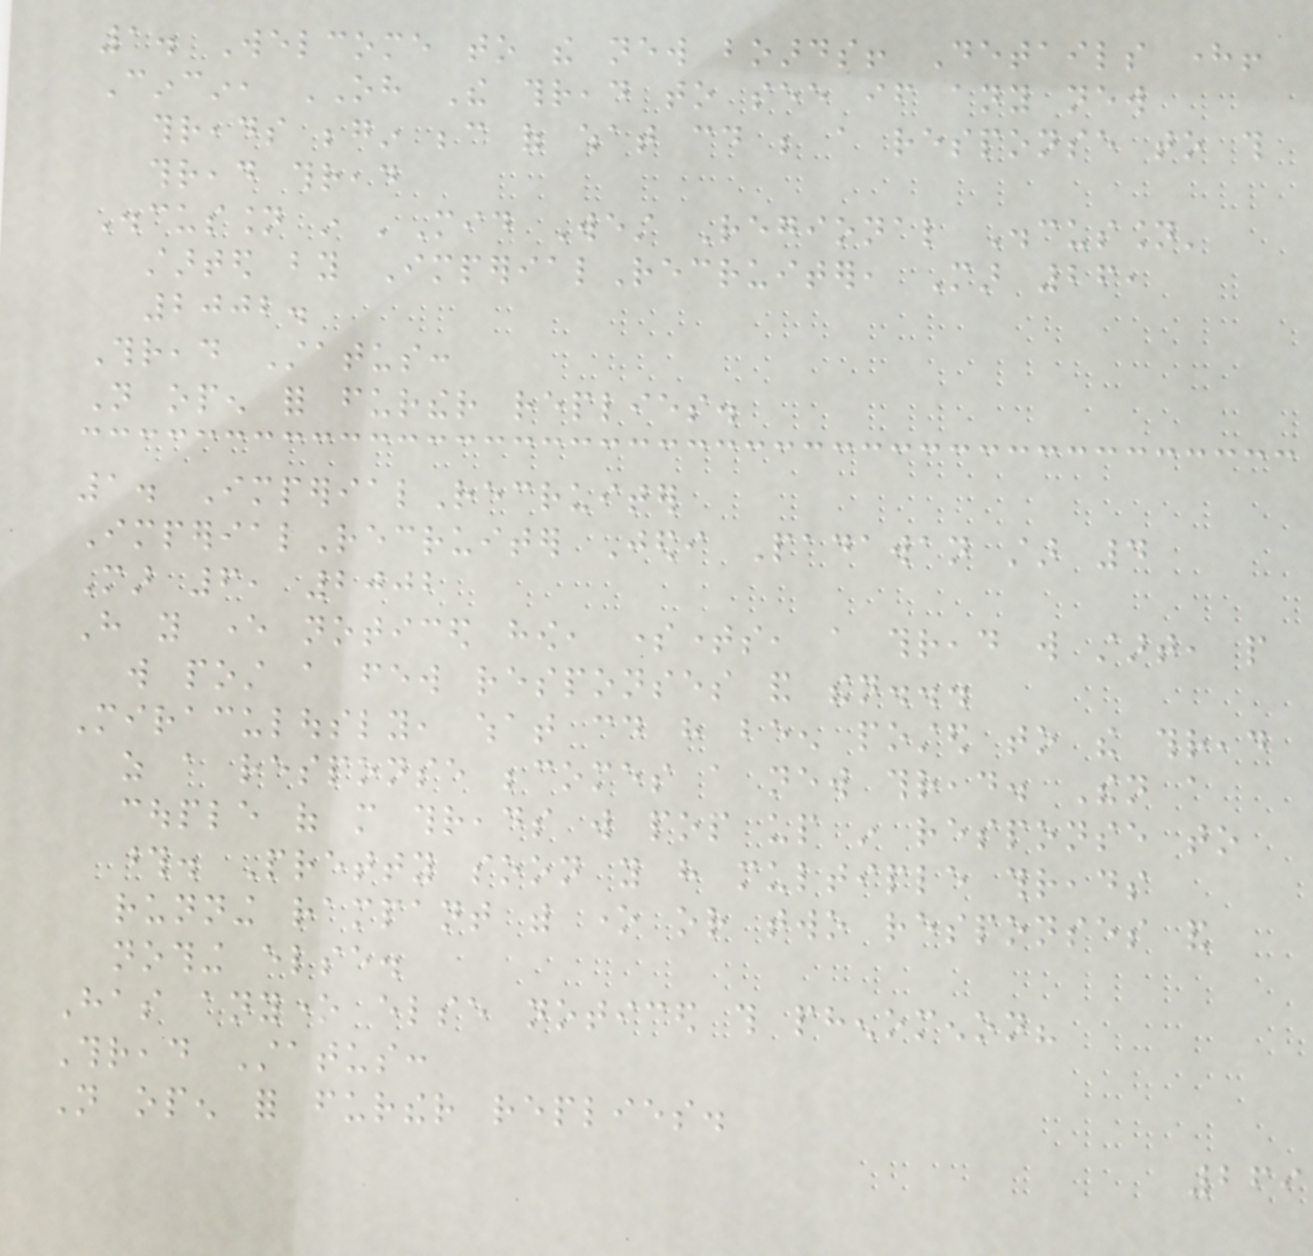1. Welcome to the new boards! Details here!
Cincin, OH The thread to see if any new
threads begin because of what could be a response to this
thread thread
Discussion in 'Mid West Regional Discussion'
started by ImperialRecruiter, Mar 26,
2002.
Thread Status:
Not open for further replies.
1. ImperialRecruiter
ImperialRecruiter Jedi Padawan star 4
Mar 6, 2002
Have you ever noticed how, sometimes, a thread will start, people
will post a few responses and then...
Miraculously, what could have been posted to the thread
as a response becomes a new thread. Then a
couple of more threads will pop up in response to
those. Pretty soon you have multiple threads
running rampant with one or two responses and
nothing else.
Has anyone else noticed this phenomenon?
Thread Status:
Not open for further replies.
269
